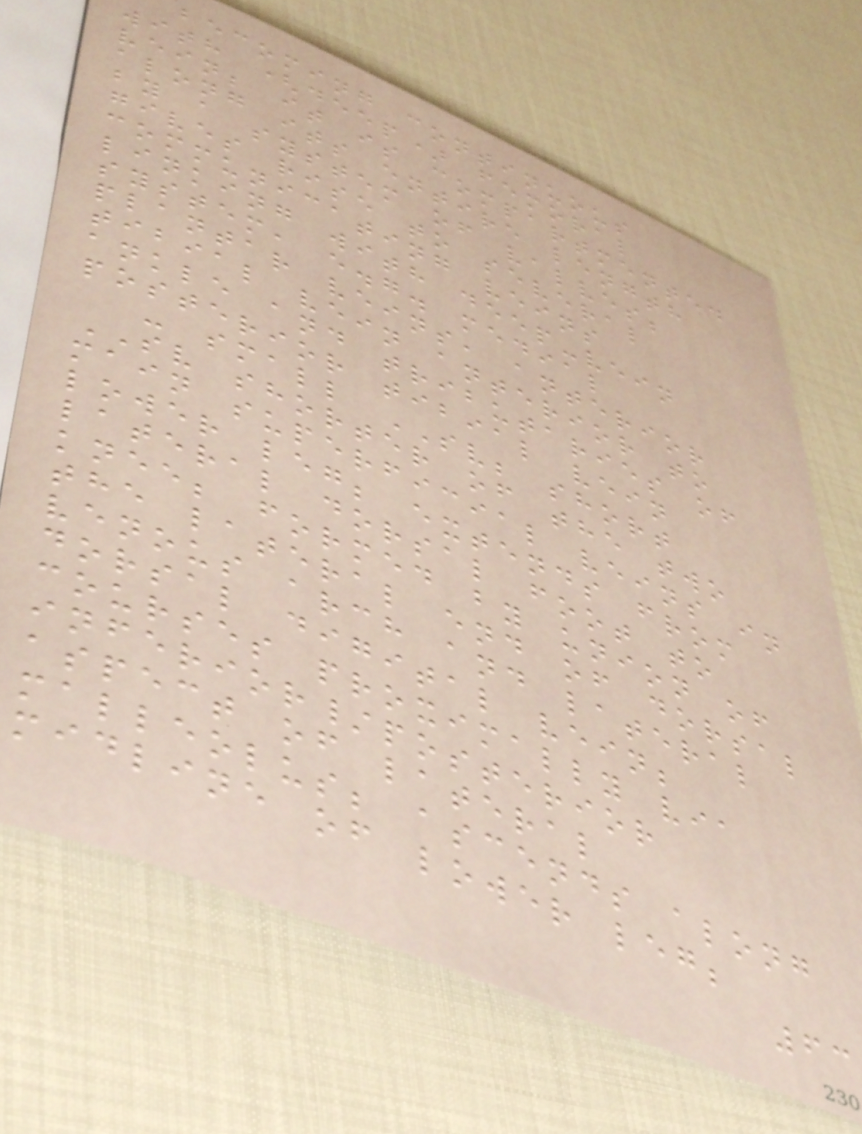becoming continuous
with (deep) femoral
vein; it is compartmented
along its entire length
by a system of valves;
gives rise to several
communicating veins
linking with deep-vein
system, e.g. medial
plantar veins, anterior
tibial vein anterior to
ankle and tributaries of
posterior tibial vein
- small SV; short
SV shorter of the two
main superficial veins in
lower leg; extends from
lateral dorsal foot to
knee; formed by union of
the lateral end of dorsal
venous arch and lateral
dorsal digital vein;
courses proximally via
inferior/posterior
aspect of lateral
malleolus; ascends along
midline of lower leg;
63
